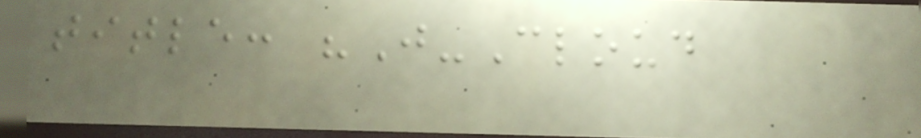title: "J-Cloud
